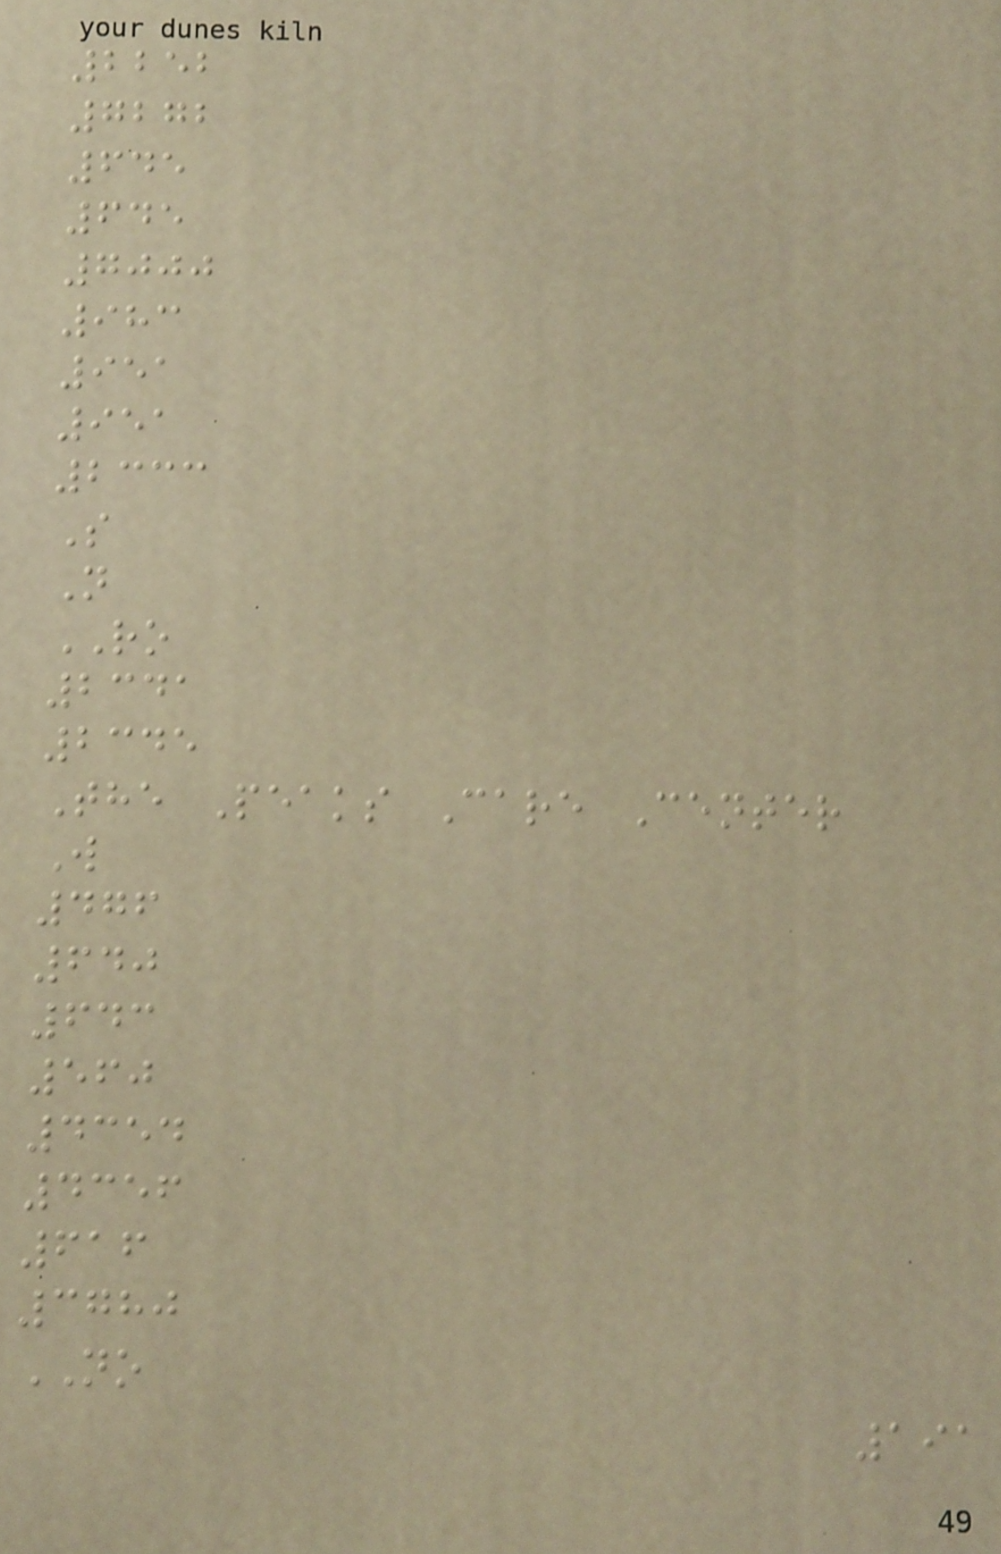2252
7272
645
645
7000
983
951
951
2333
S
N
RO
2341
2345
The Peaks Care Center
W
476
640
643
560
4354
4356
616
3780
NO
191
